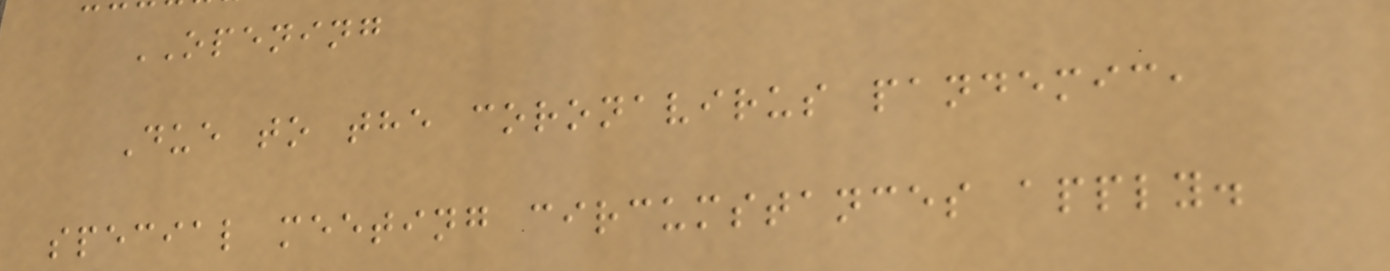OPENING
Due to the coronavirus pandemic,
special meeting circumstances apply.
